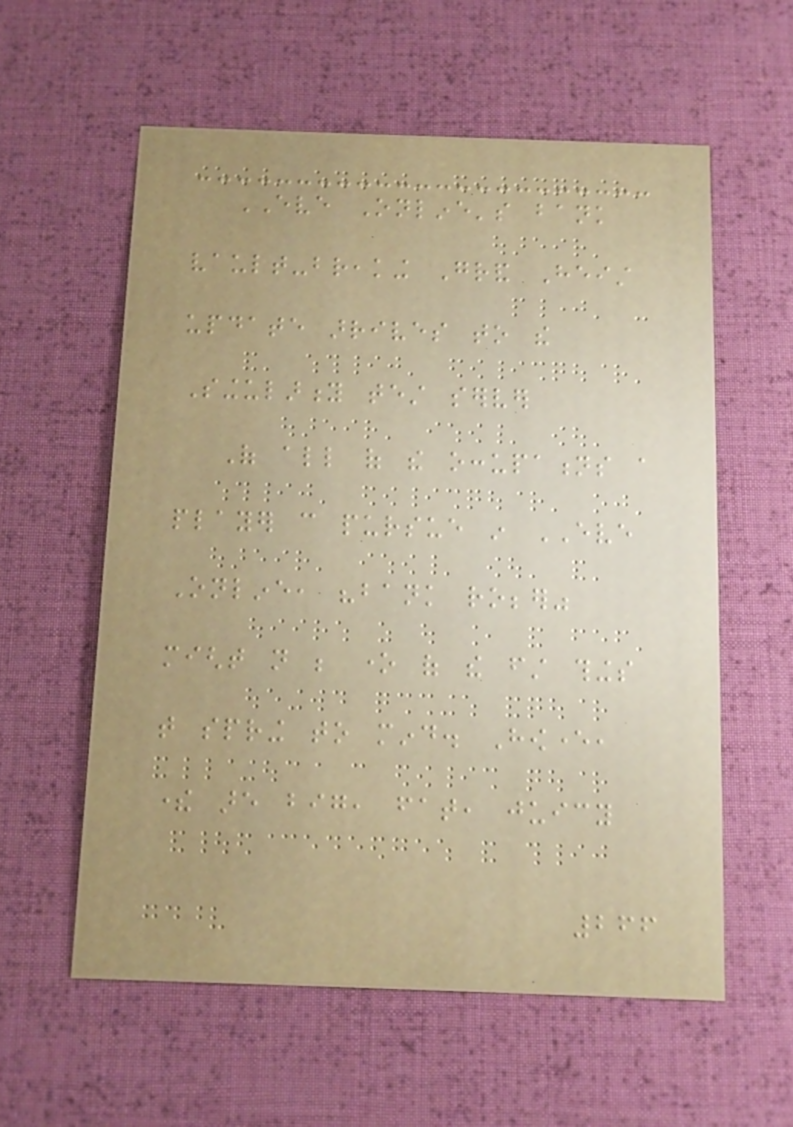EVE Online's bank
vault-breaking Grand Heist
update arrives to the
Singularity test server
Of all of the occupations a
player can pursue in EVE
Online, "bank robber"
might not be one of the first things
that spring to mind. However,
there are big, fat, juicy
266
